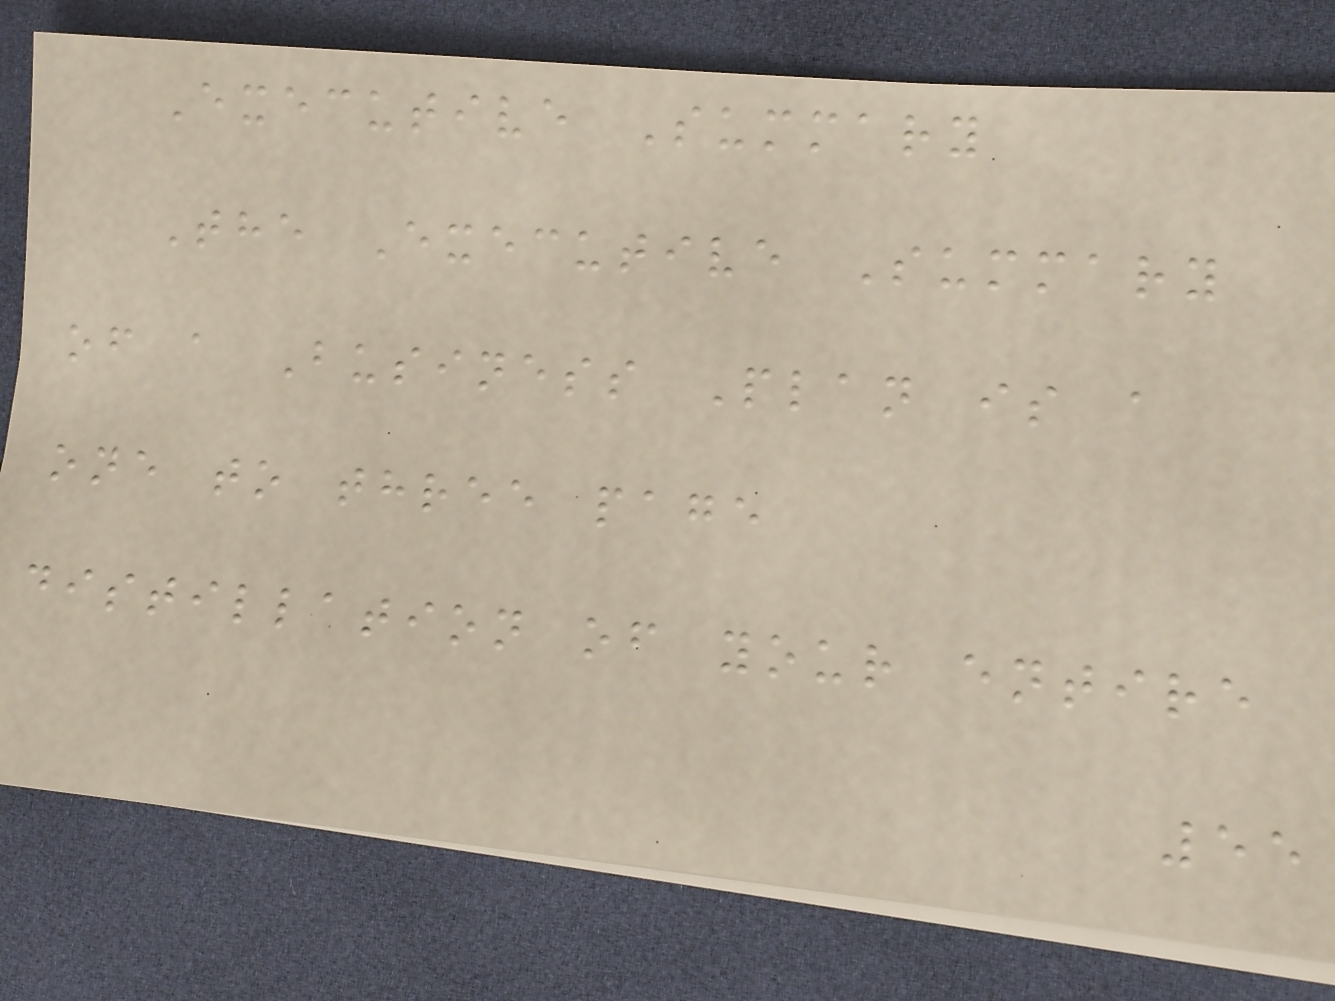Executive Summary
The Executive Summary
of a Business Plan is a
one to three page
distillation of your entire
55
